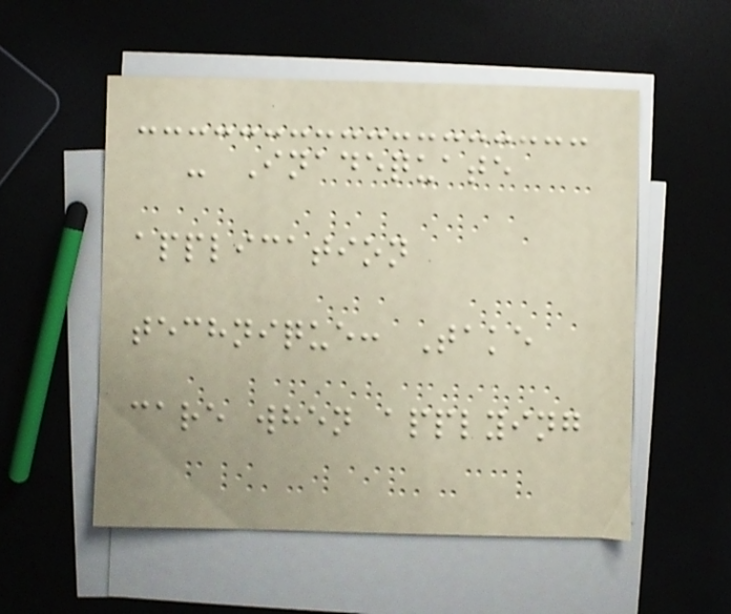- Inadequate
application
technique: Take
care when applying
